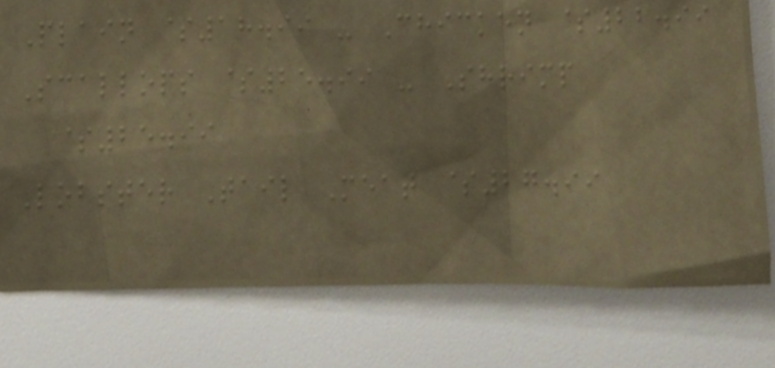Plain $18.99 - Chicken $22.99
Scallops $25.99 - Shrimp
$25.99
Lobster Tail Meat $27.99
